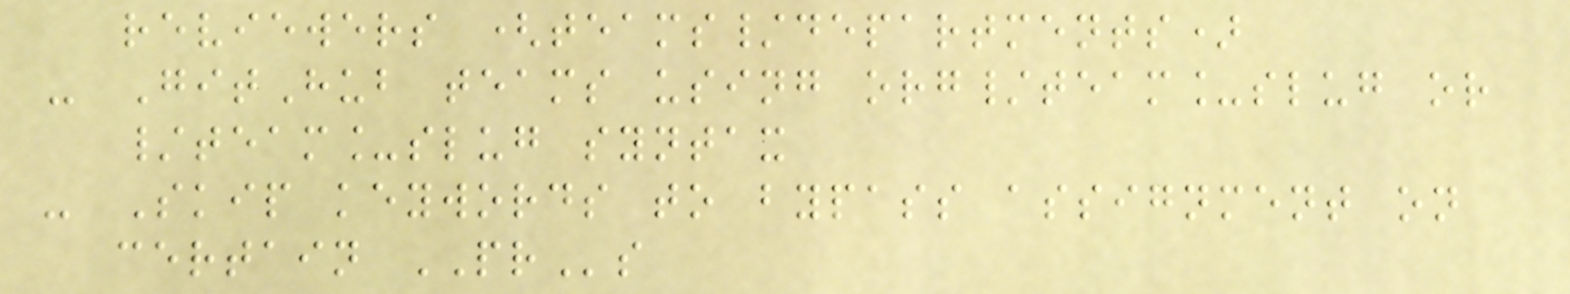reviewers (teams/departments)
- GitHub teams using org/team_slug or
/team_slug syntax
- Skip keywords to bypass assignment on
certain PRs
